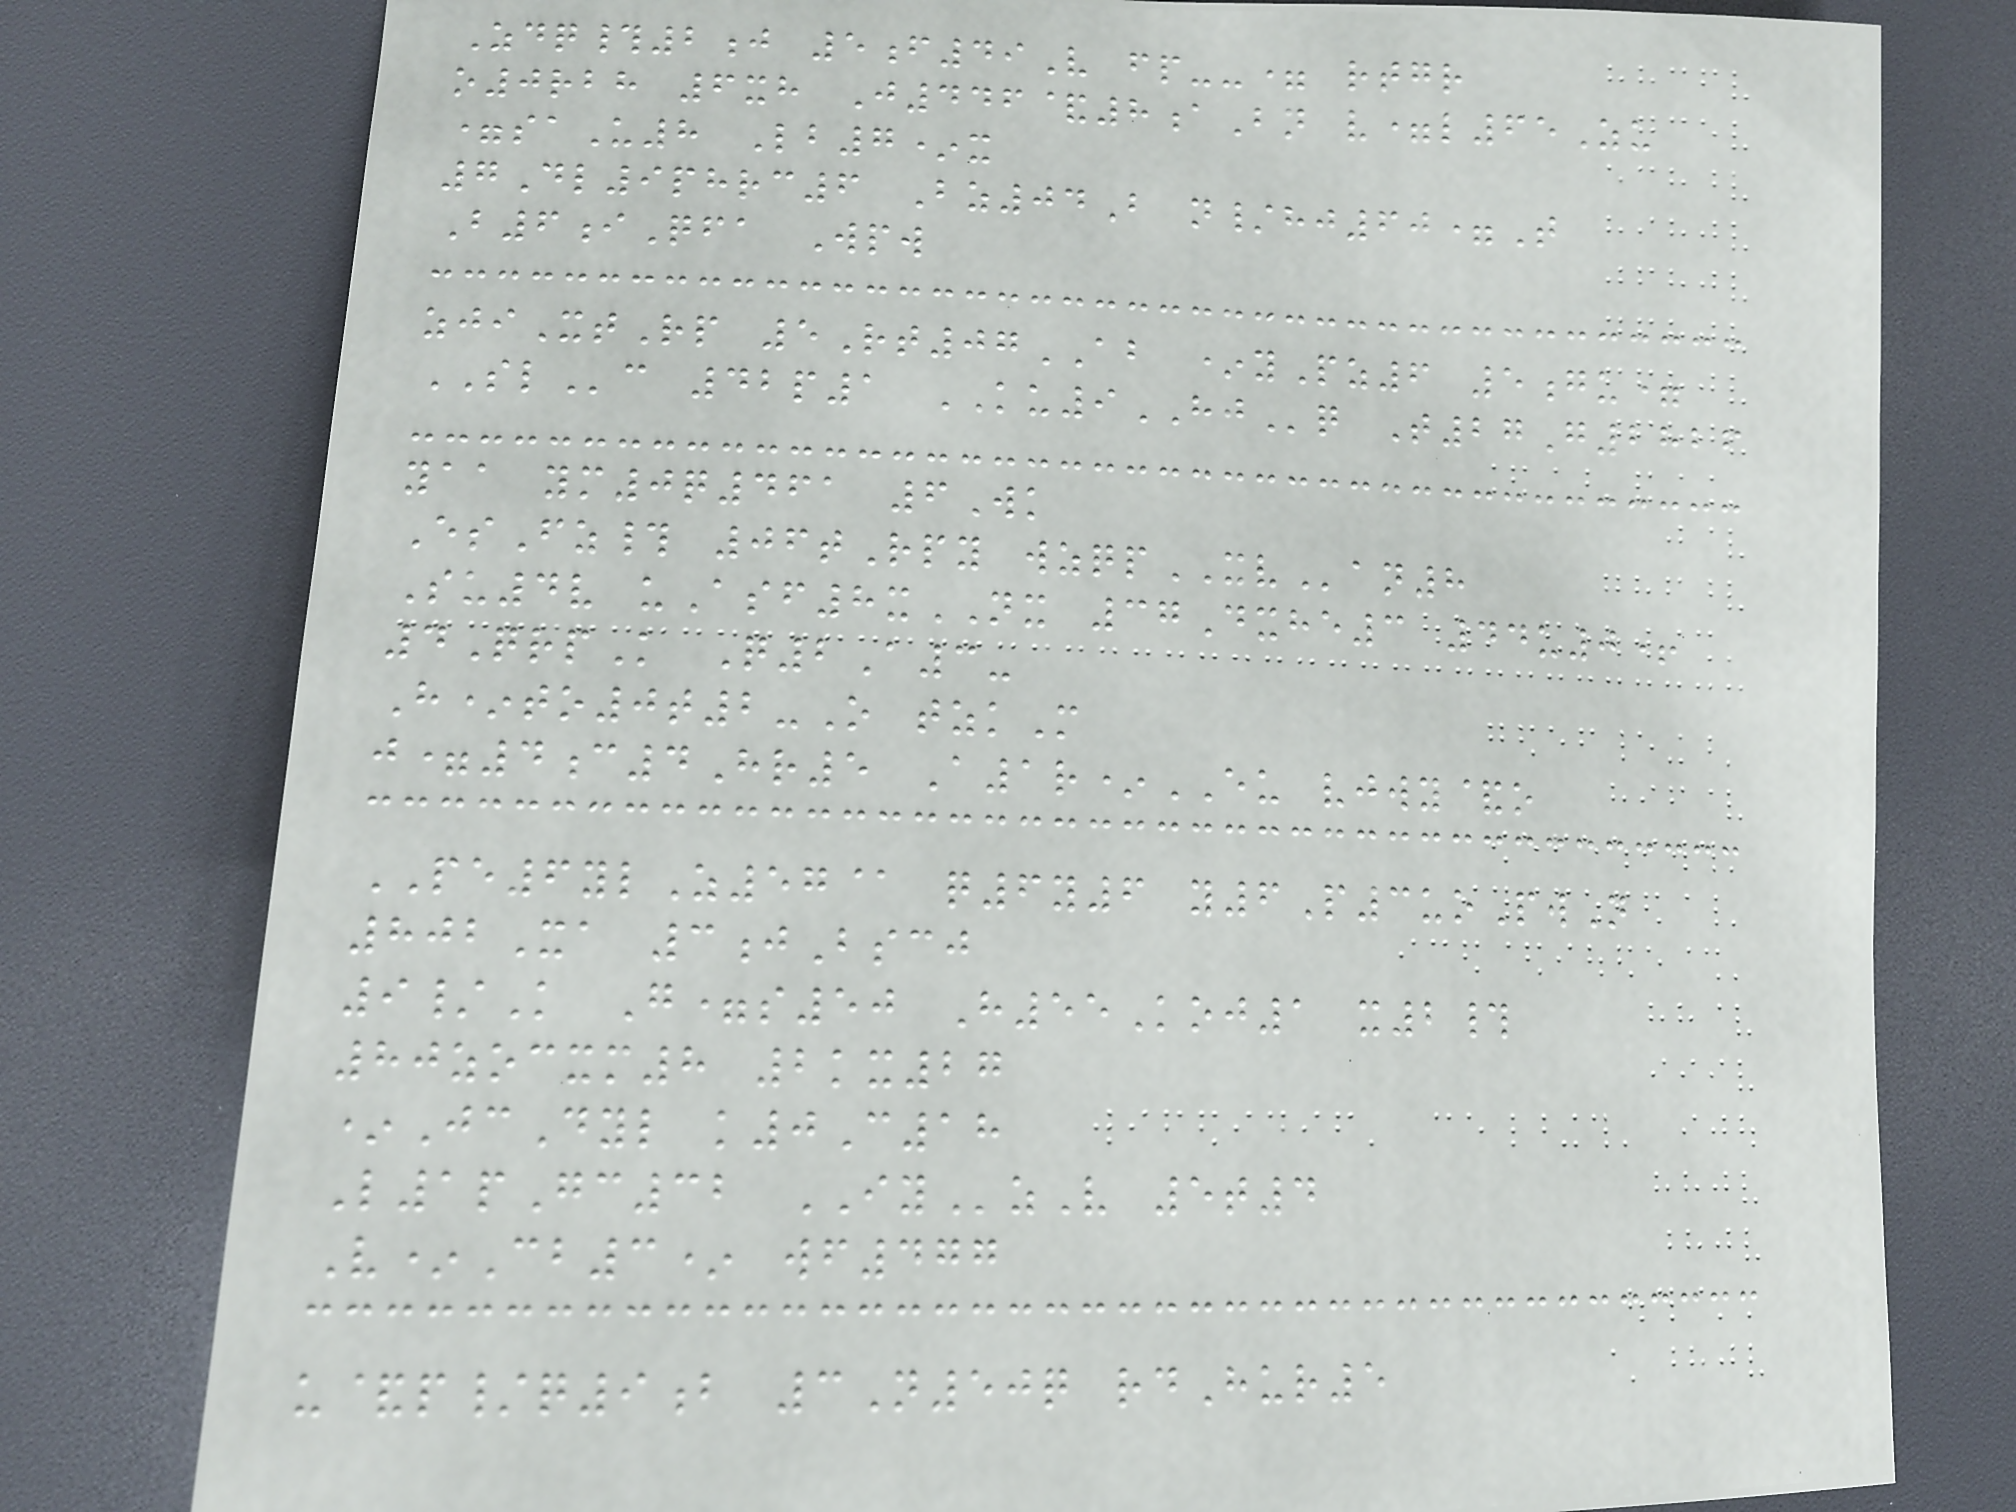Zdq#2j 5f49V fp--= rtgr
o0rbh 6xh J446&8aBn v=l65Zu
=saU8 Lb7*x
7Dl9phrc6 Bz04B n/hj60=T
B6iQfa Wpw
zjiXtRp 5Rt07AB *yPz6 5gu=
SLc 42p1 KU9HJq T27G2826
yaa ym0q461 6Wk
EsFz# 06tRpy wzqpXVan8
Su4v uAsf8xNX 37Dxhe3 44u0+
4QrpK Q2A3-
H*to0t2-O tzkM
j=4c4Hr5 A1r*EU vjwy&o
PE6ylZ57@ q6y6 y6P3uoPwN
802Xa 3jBscj
9/K G=s50 H55Koj1 x2#
80zocxm8 2kx27
*JcDyl k0C18
L1pGc32 IYzV 5t4
V*Cb3* wf477
u&p/q9b 3N50q rdHur5
